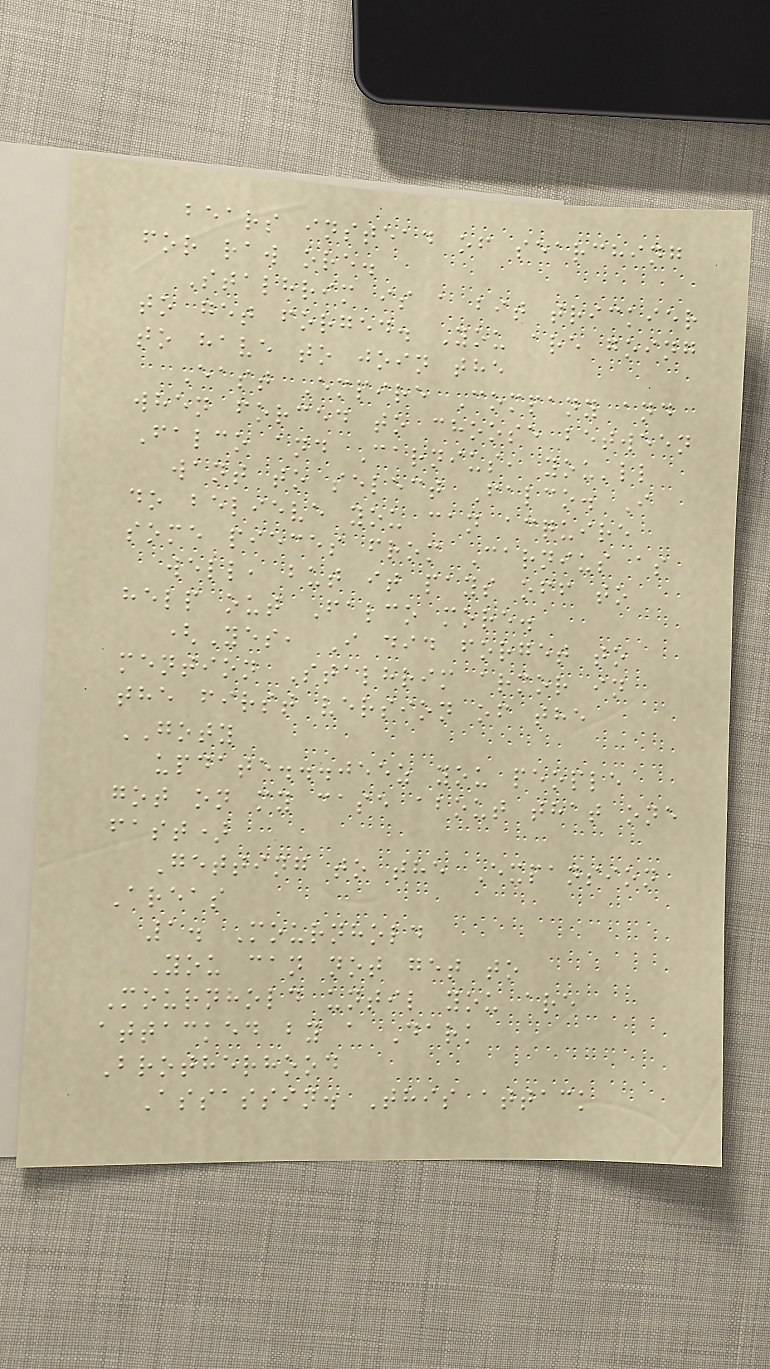bears instead of searching
for raw ore.
Stalhrim is a bit trickier
to get forged. You are going
to have to join the
East Empire Company and
when forced to choose between
Falco and Carnius, you'll
want to select Falco. I
do believe you can acquire
some pieces from Carnius as
well, but it pays off to
help out Falco more.
(Yes, I did forget to
mention Stalhrim armor in
the first version of the
GOTY
update...jeez you people
got on my case about that one
fast)
Getting to the Expansion
Areas
1. Mournhold
You can not get to
Mournhold until you are
attacked by a Dark
Brotherhood
Assassin. This attack
